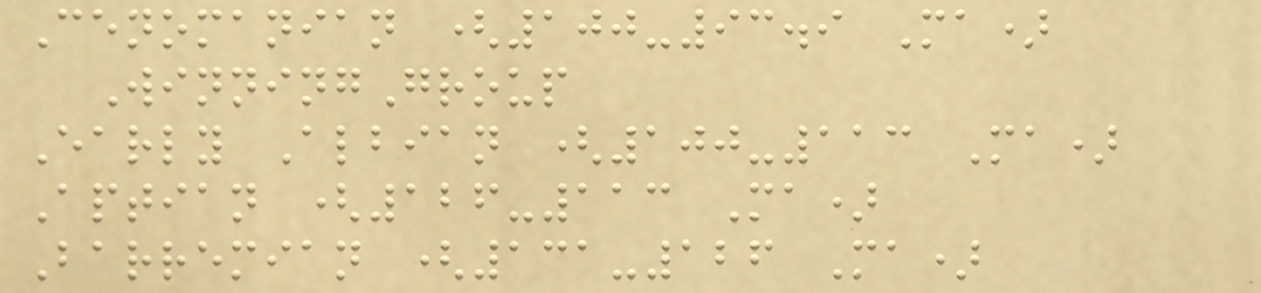Cenomanian (100-93.9 Ma)
WinningGroup
Early Albian (100-113 Ma)
Aptian (126-113 Ma)
Barremian (131-126 Ma)
